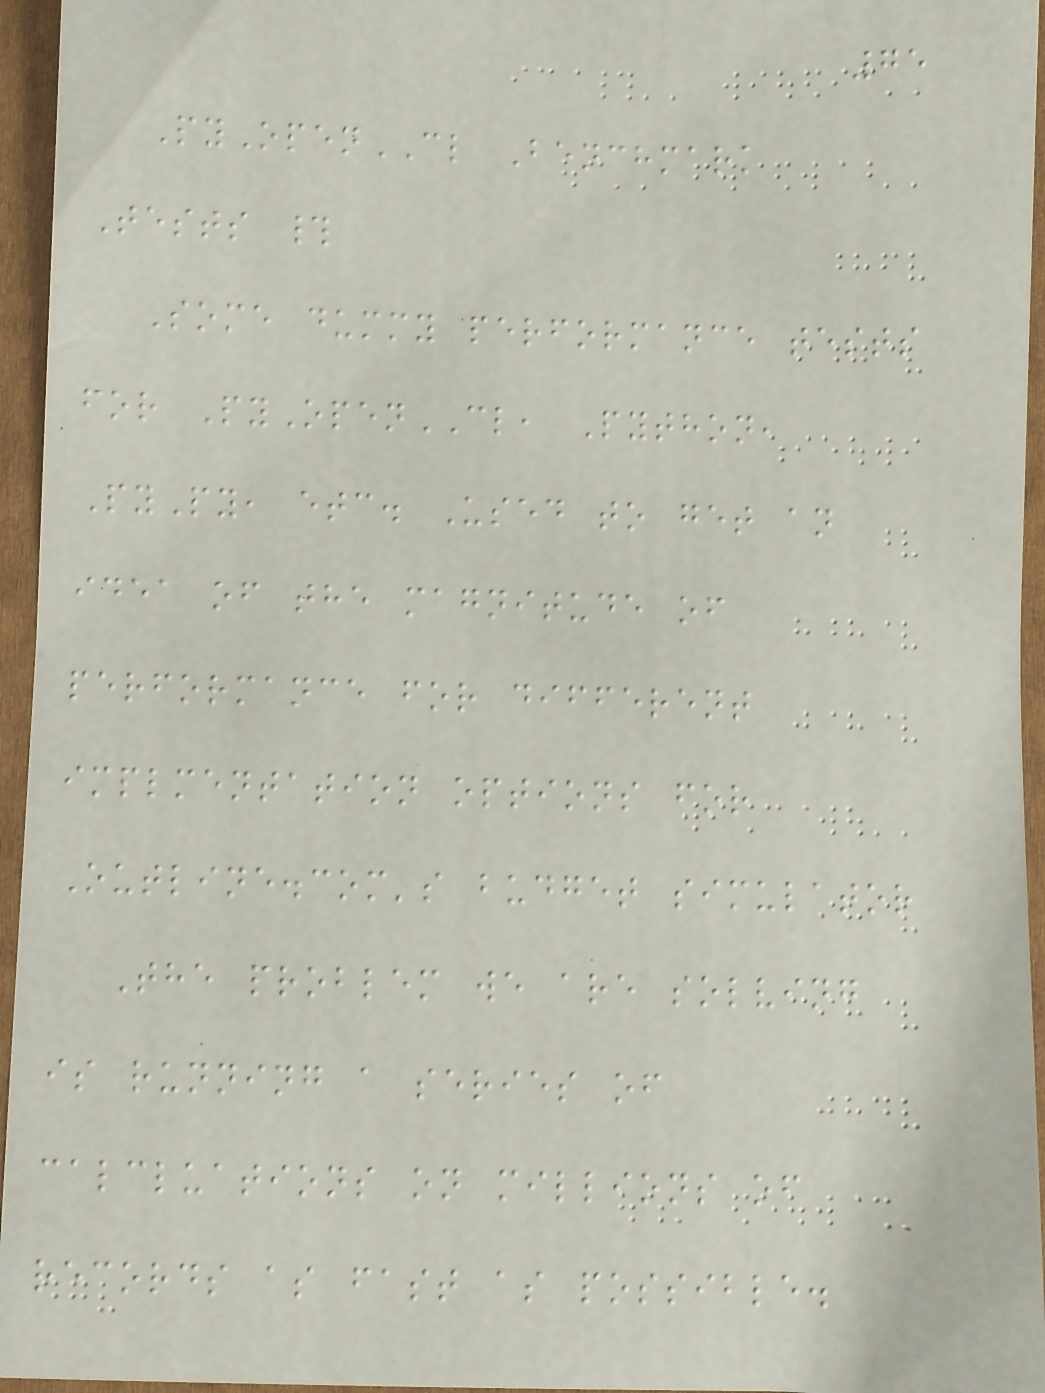75
PyOpenCL Benchmark
Tests #
Some dummy performance tests
for PyOpenCL, Python,
PyPy, etc. Used to get an
idea of the magnitude of
performance for different
implmentation options for
Outline.com's budget simulator
The problem we are solving
is running a series of
calcluations on millions of
records as fast as possible.
